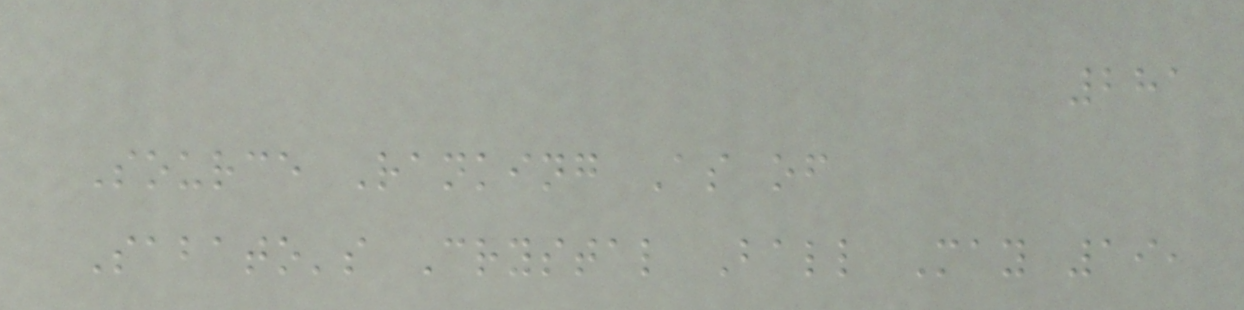281
Source Ranking As of
Sabato's Crystal Ball May 19,
